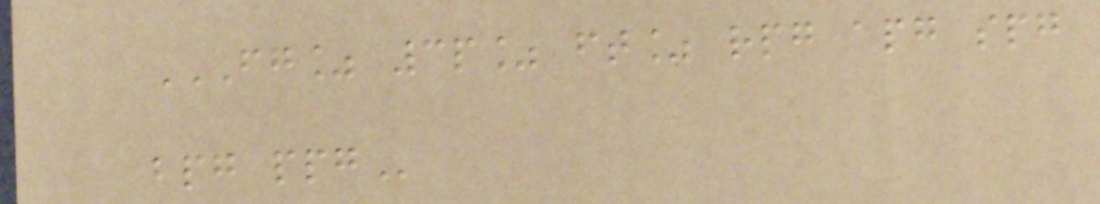FG% 3P% FT% RPG APG SPG
BPG PPG
